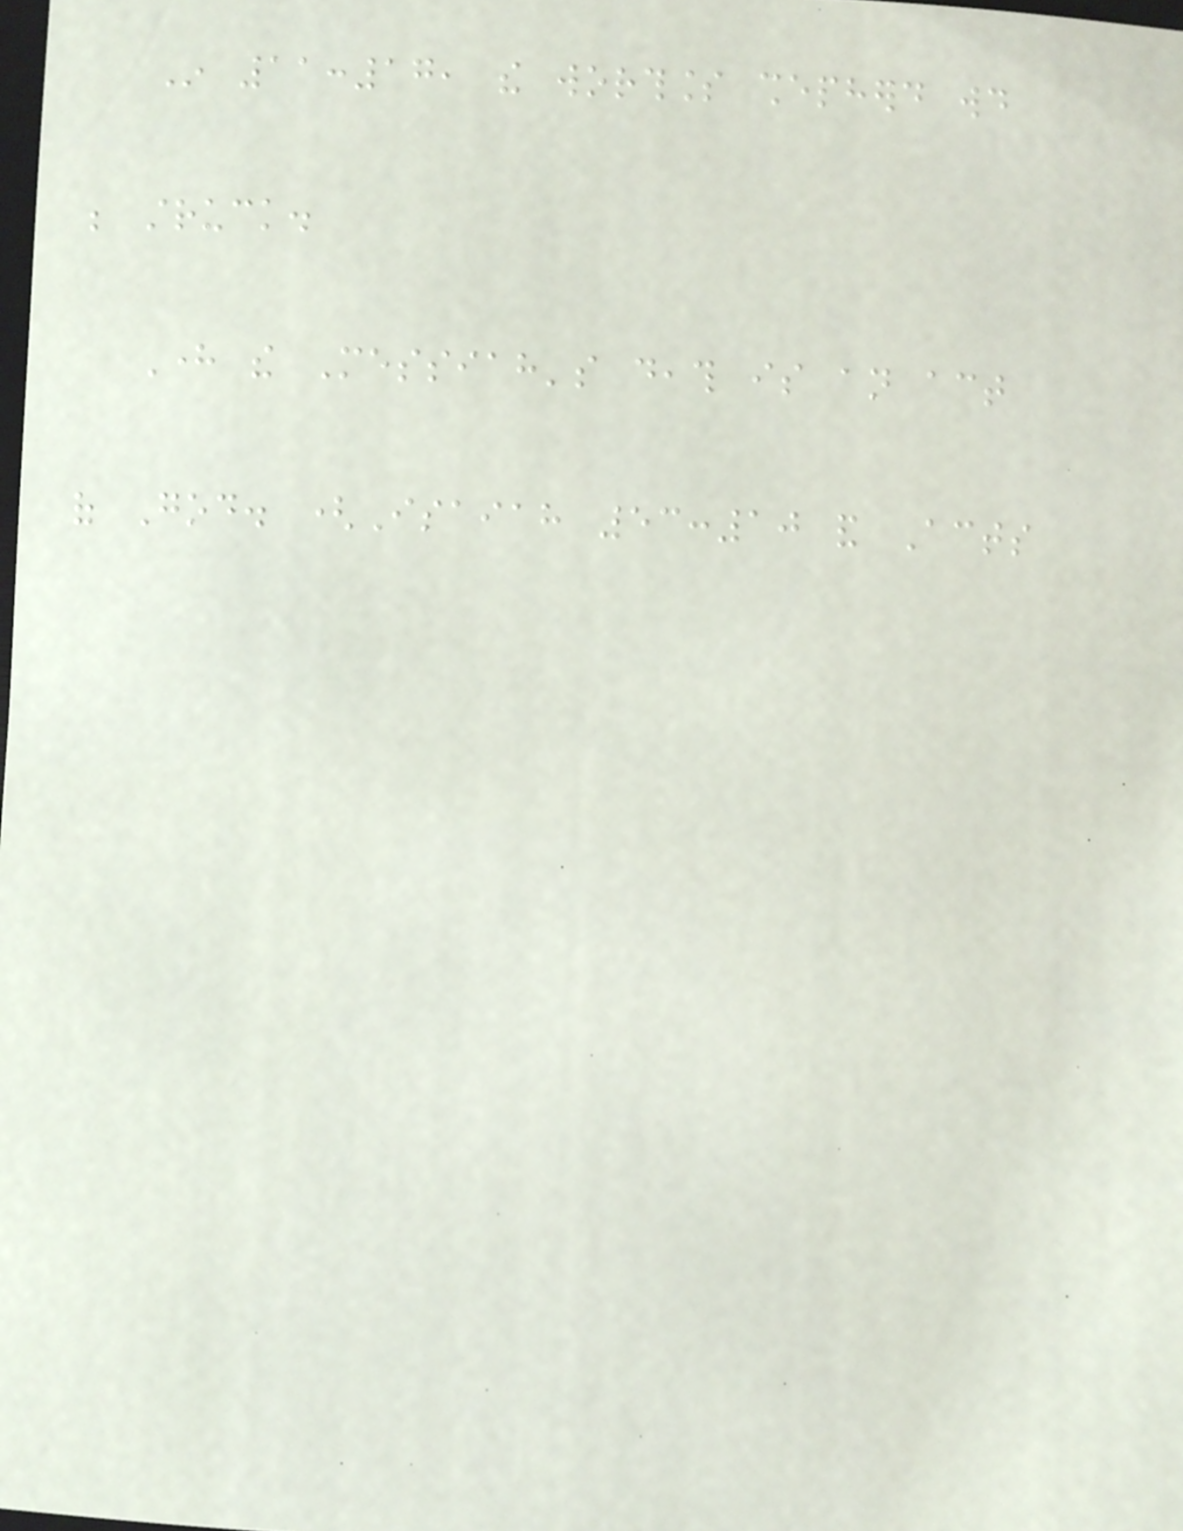In 11:17, the worthless shepherd would
be struck.
Here the Messiah's death is an act
of God. (Isaiah 53:10 and Acts
